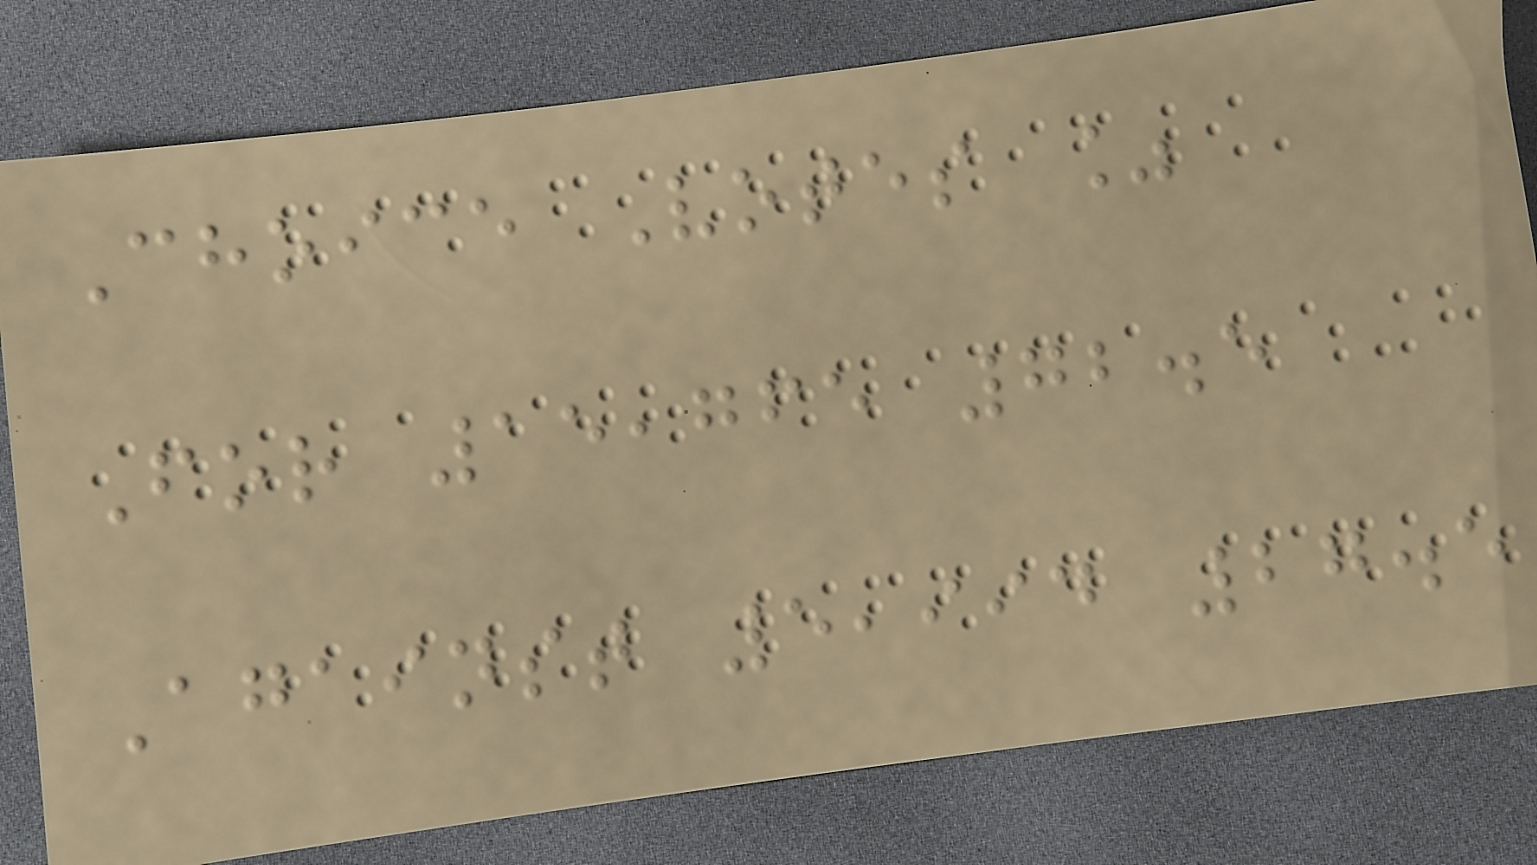Choice Votes %
For 15,765 72.5
Against 5,994 27.5
